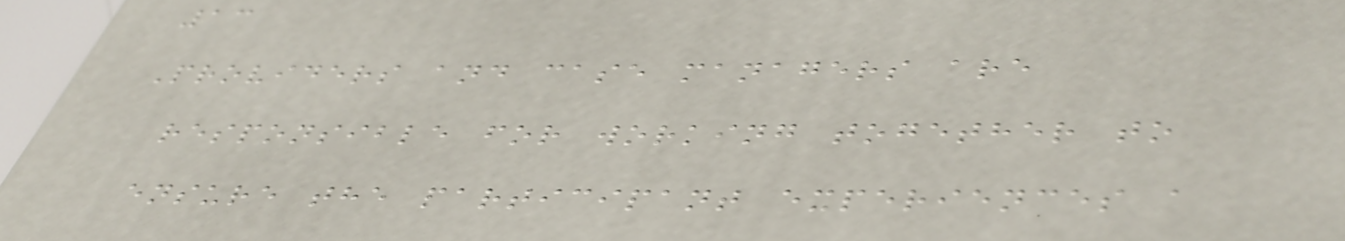13
Providers and case managers are
responsible for working together to
ensure the participant experiences a
